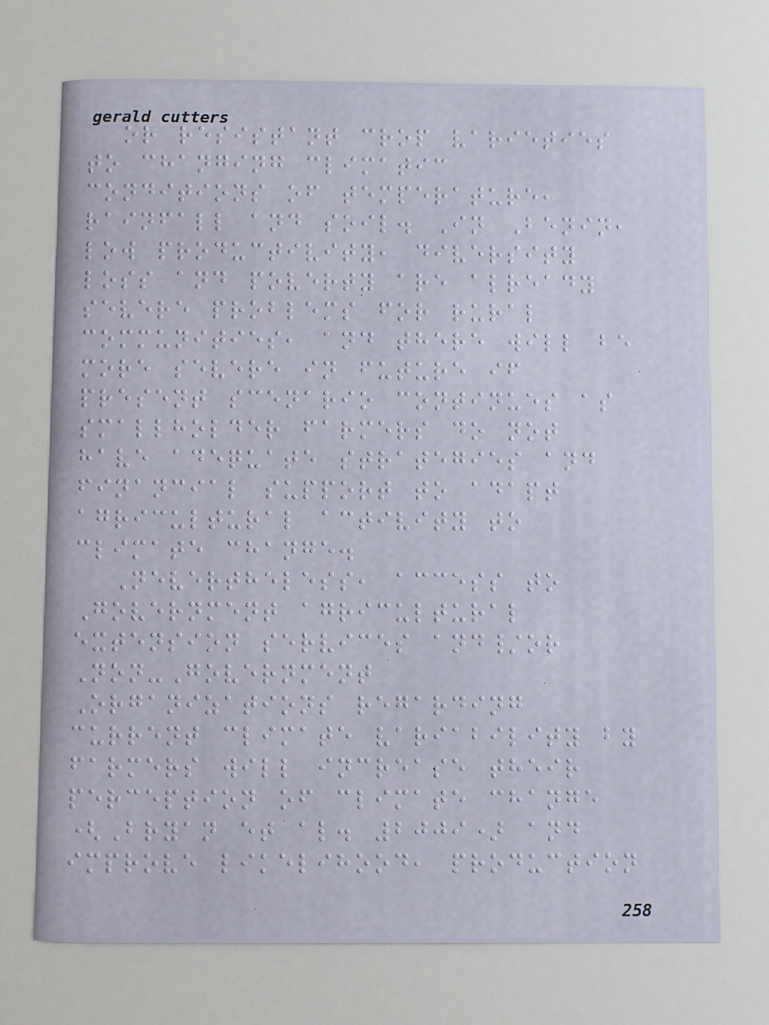or resistant crop varieties
to changing climatic
conditions of temperature,
rainfall and soil. In Benin,
low productivity, diversity
loss and poverty are already
severe problems for rural
communities, and there will be
more severe in future if
present scenario continues as
smallholder farmers do not
have adequate strategies and
financial support to adapt
agricultural activity to
climate change.
Nevertheless, access to
Government agricultural
extension services and/or
Non-Government
Organizations regarding
current climate variability by
farmers will increase their
perception of climate change
(Bryan et al. 2009) and
improve likelihood, production
